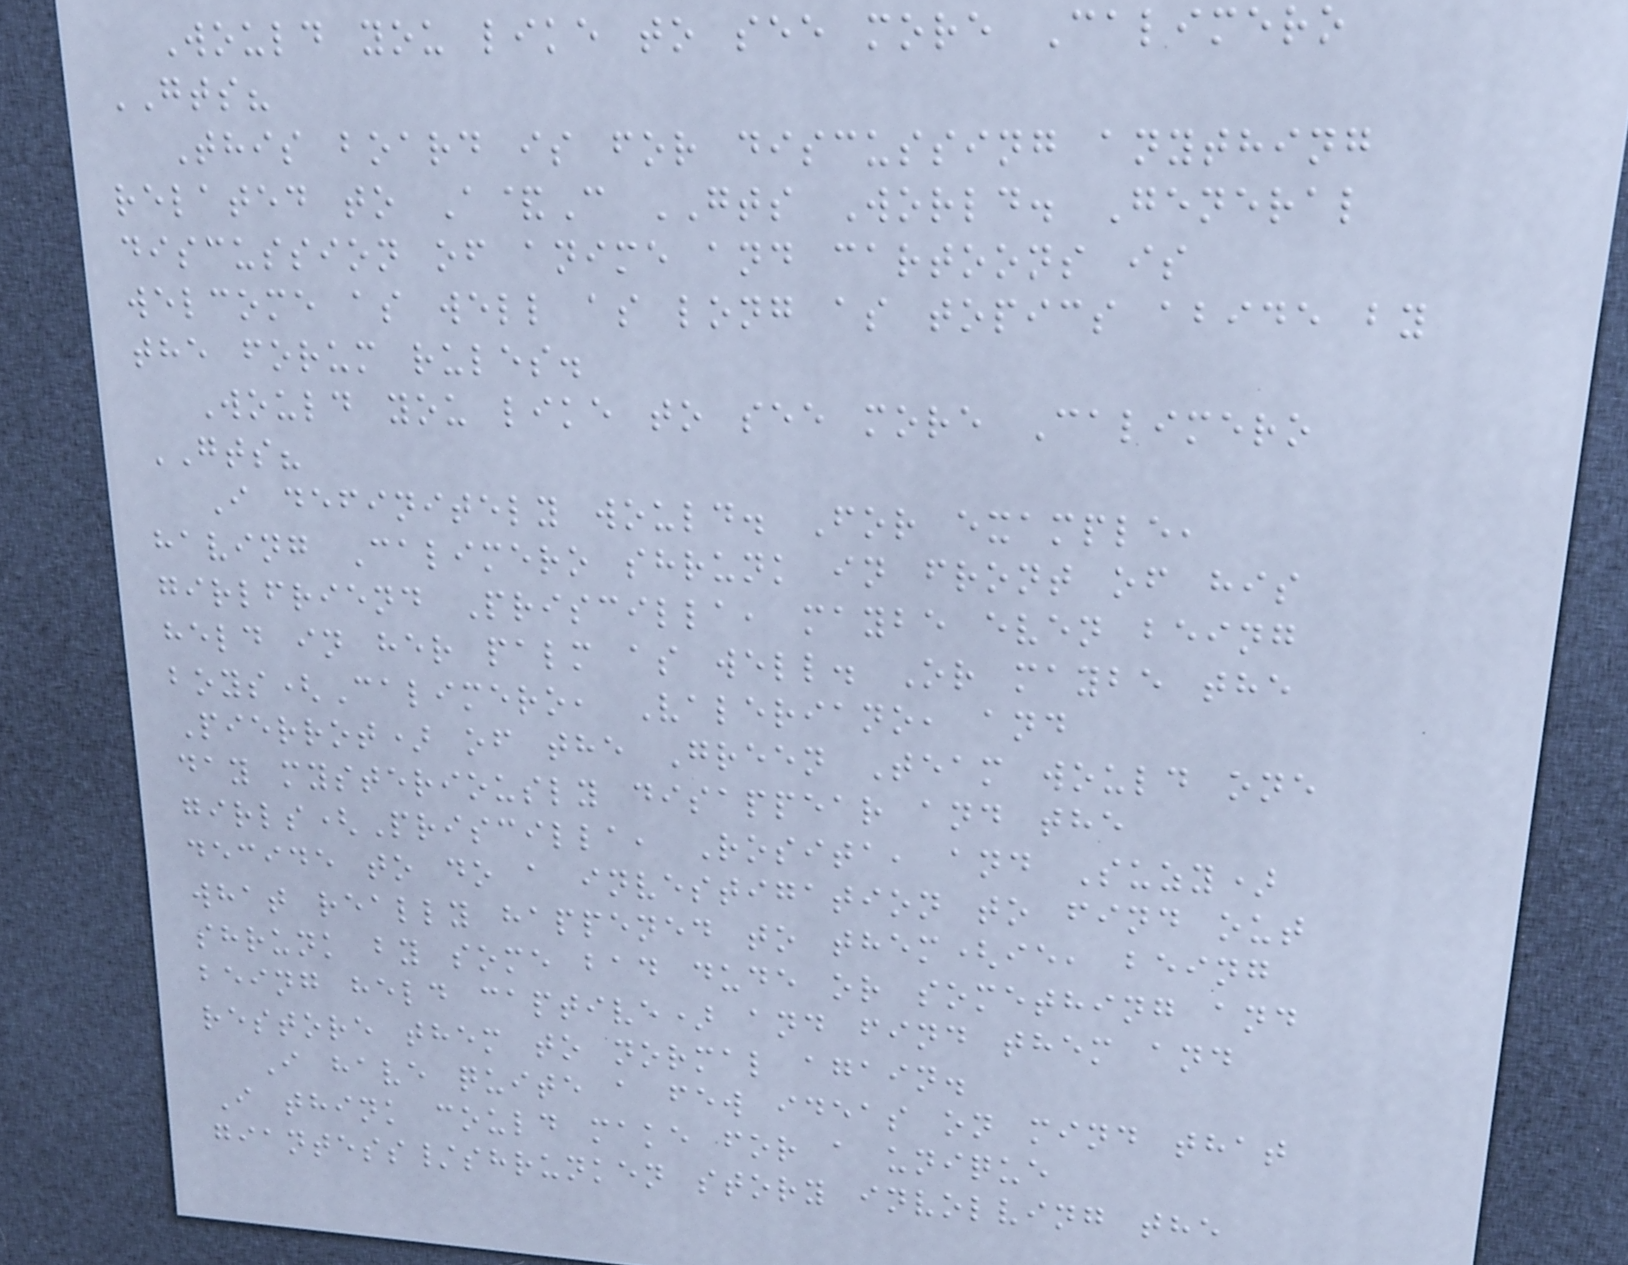Would you like to see more Calimero
GTS?
This board is for discussing anything
related to A&C GTS World. General
discussion of anime and cartoons is
welcome as well as long as topics abide by
the forum rules.
Would you like to see more Calimero
GTS?
I definitely would. For example,
having Calimero shrunk in front of his
girlfriend Priscilla, maybe even being
held in her palm as well. Or maybe the
boys(Calimero, Valeriano, and
Pierrot) of the Green Team would one
day mysteriously disappear and the
girls(Priscilla, Rosita, and Suzy)
decide to do a investigation to find out
what really happened to them(ie, being
shrunk by some bad dude or something and
being held captive) and find them and
restore them to normal again.
I have quite a few ideas on mind that
I think could make for a unique
giantess/shrunken story involving the
